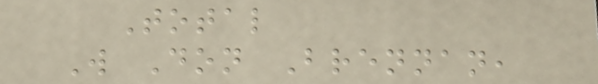Total
W Don Brennan,
